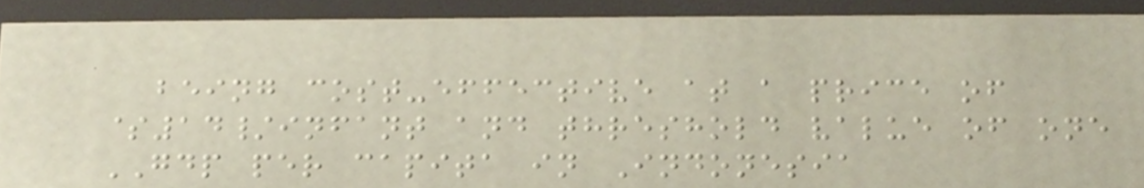being cost-effective at a price of
$14/infant and threshold value of one
GDP per capita in Indonesia
